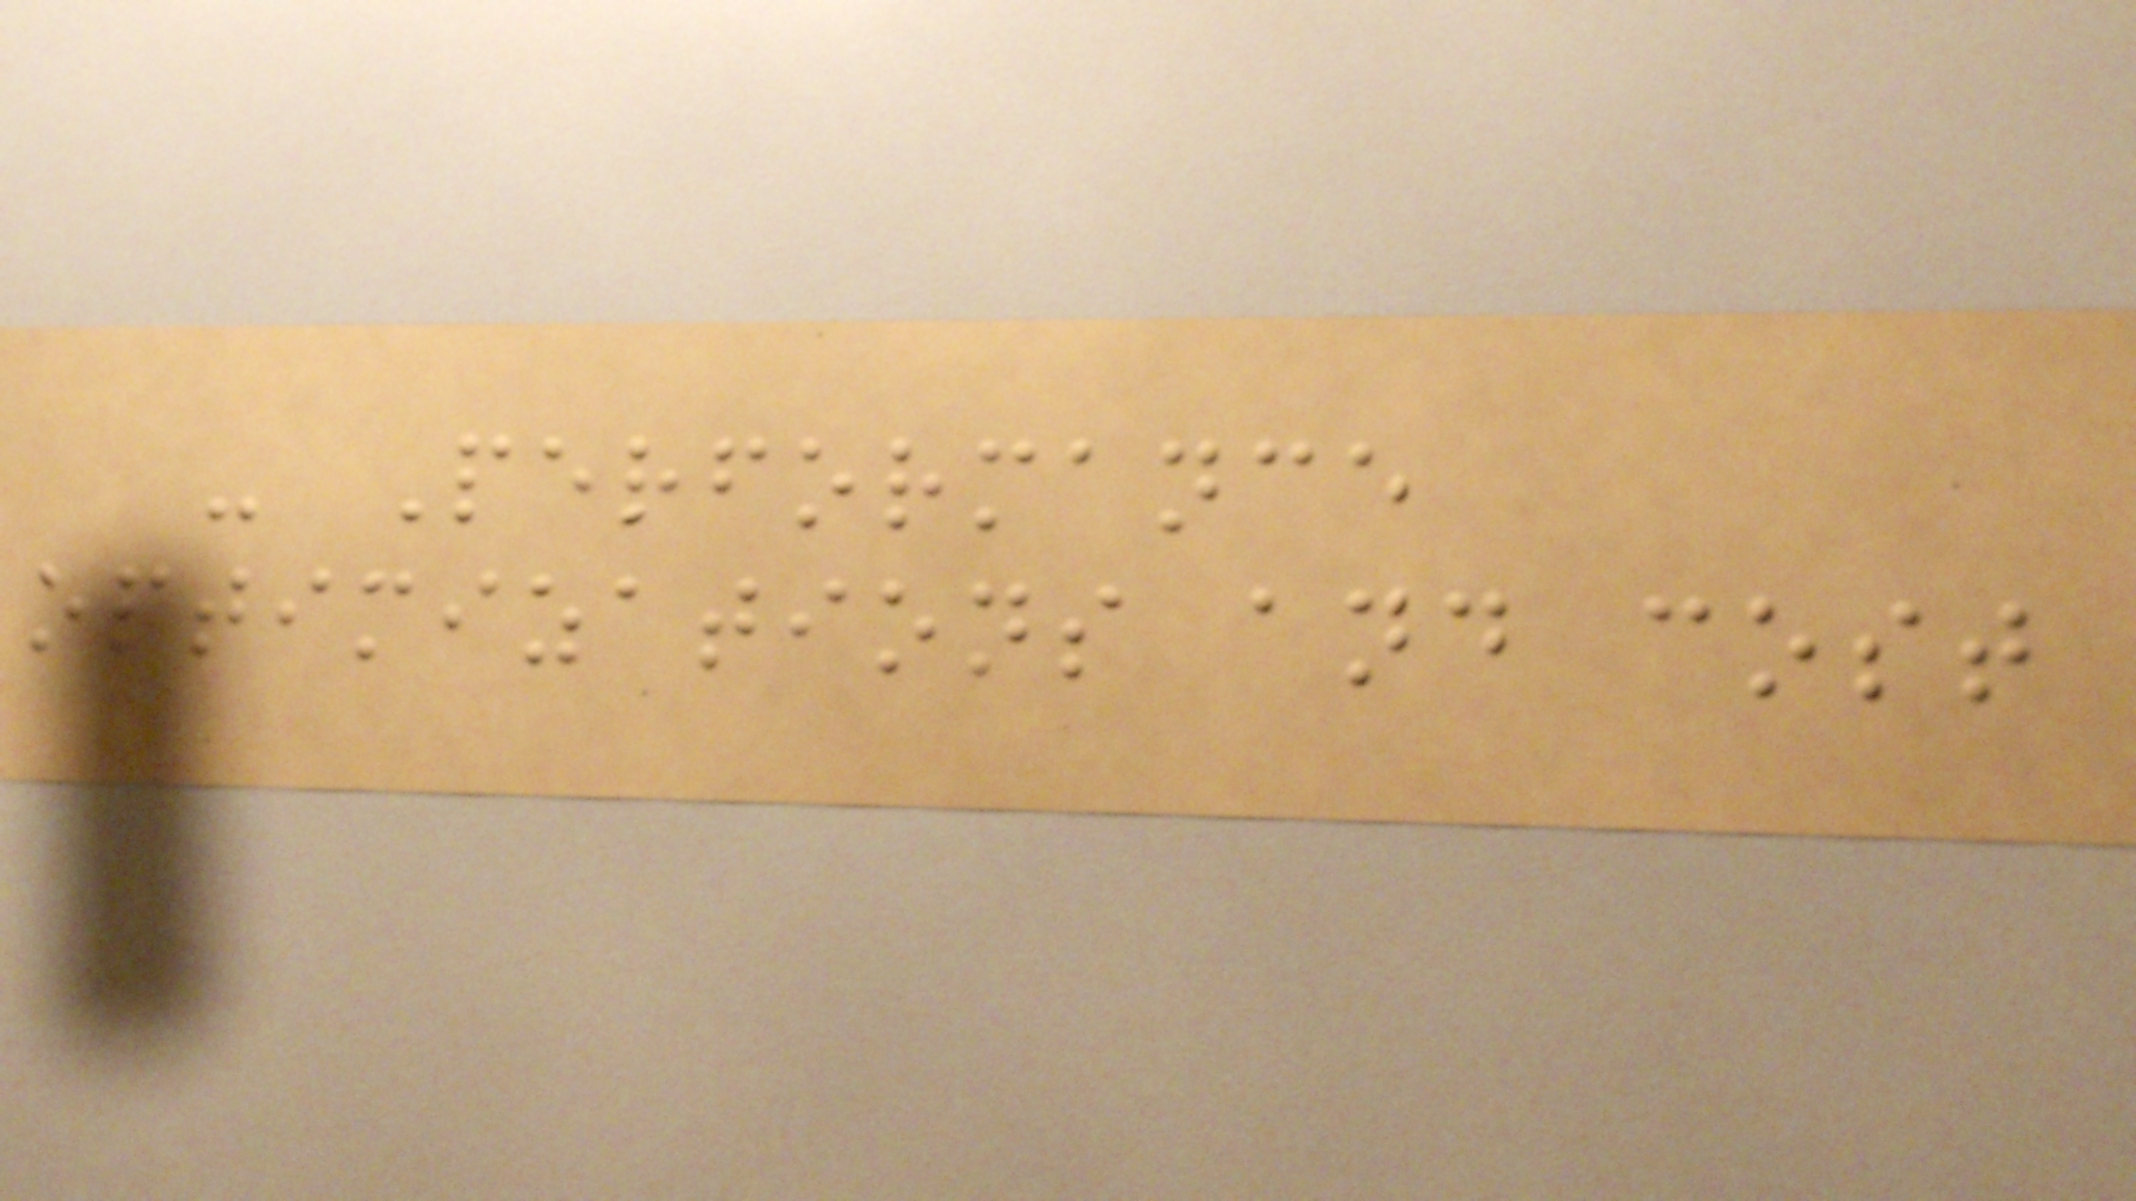- Performance
optimizations and cost
